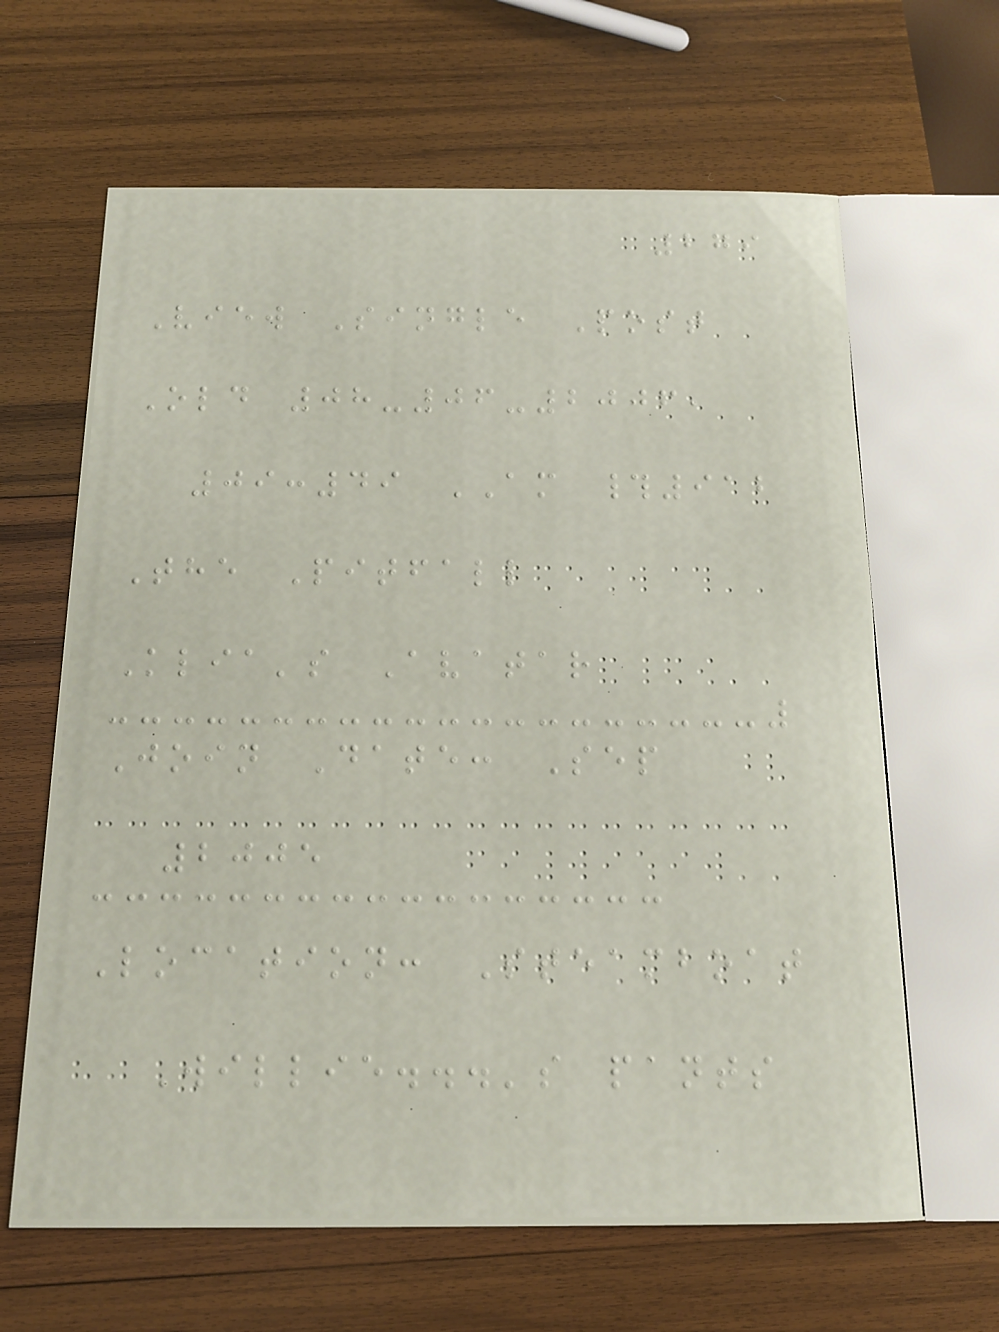279
View Single Post
Old 08-06-2006,
09:49 AM #912
The Pitfall
Klia's Avatar
Join Date: Sep
2005
Location: Steamboat
Willie...'s pants
